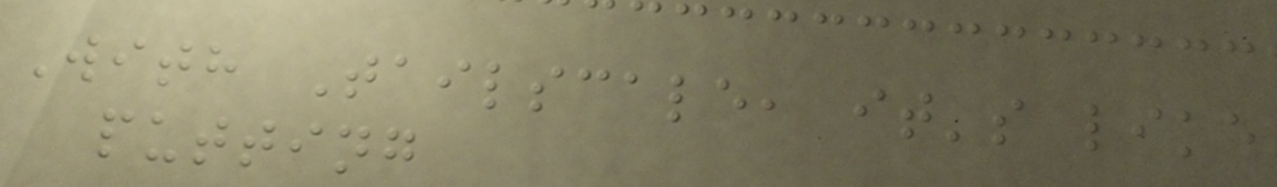With Tailscale, it's like
putting
